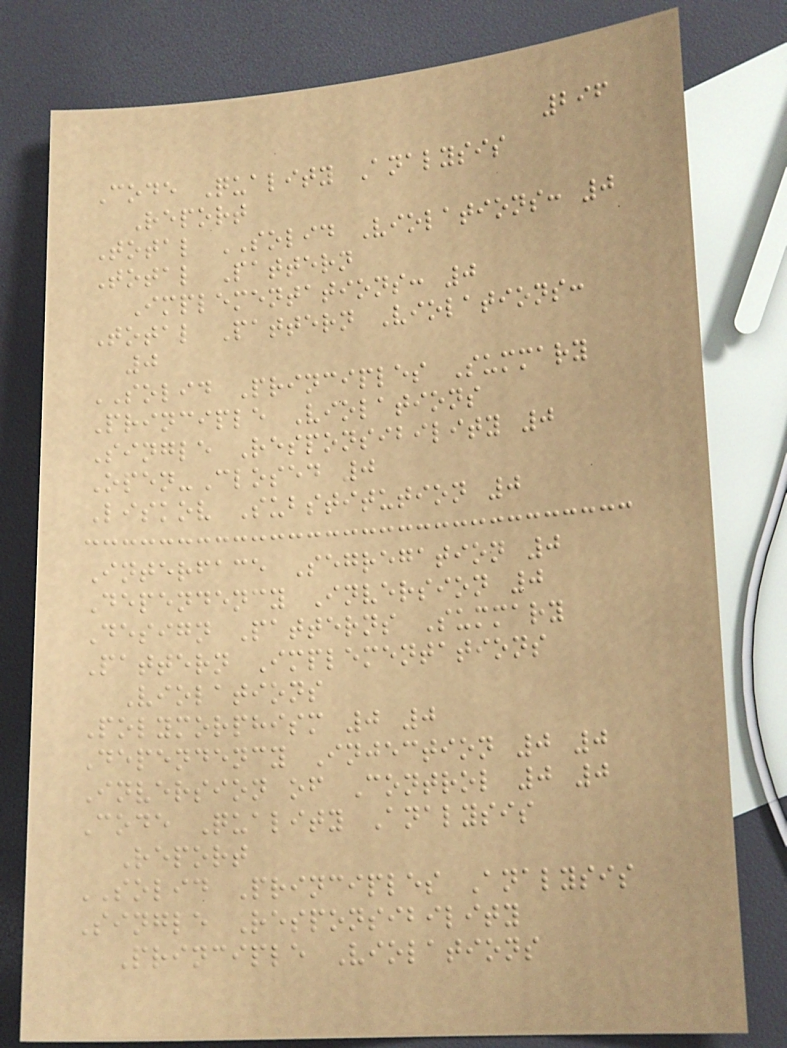296
Code Quality Analysis
Report
Total SOLID Violations: 0
Total Pattern
Implementations: 0
Total Pattern Violations:
0
SOLID Principles Summary
Principle Violations
Single Responsibility 0
Open-Closed 0
Liskov Substitution 0
Interface Segregation 0
Dependency Inversion 0
Design Patterns Summary
Pattern Implementations
Violations
Polymorphism 0 0
Dependency Injection 0 0
Inversion of Control 0 0
Code Quality Analysis
Report
SOLID Principles Analysis
Single Responsibility
Principle Violations
